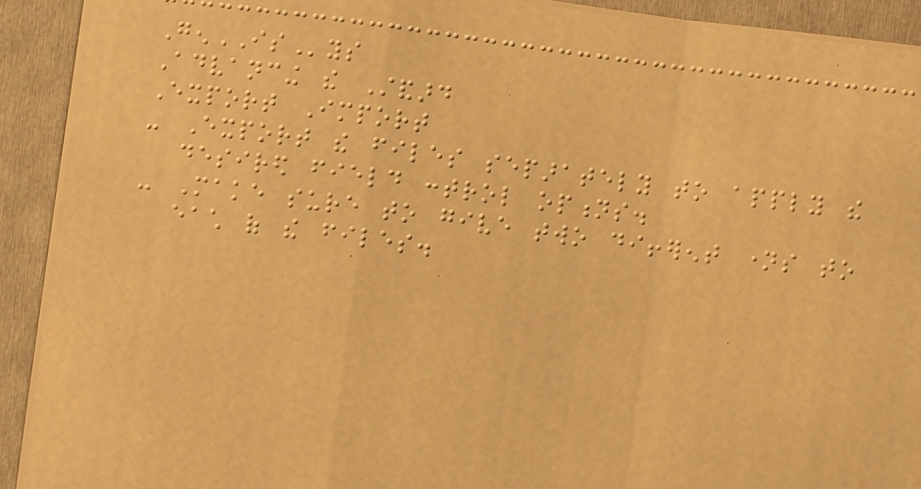GenISys
Advancing the Standard
Export Import
- Export the files separately to apply the
desired field control options.
- Make sure to give two different names to
each of the files.
